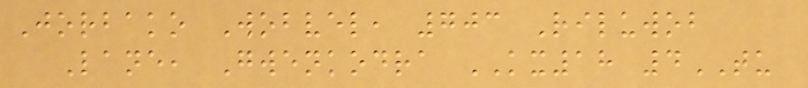Jorbako Wobvel, 703 Riluwob
Lane, Gwenkodra KX18 4TU
